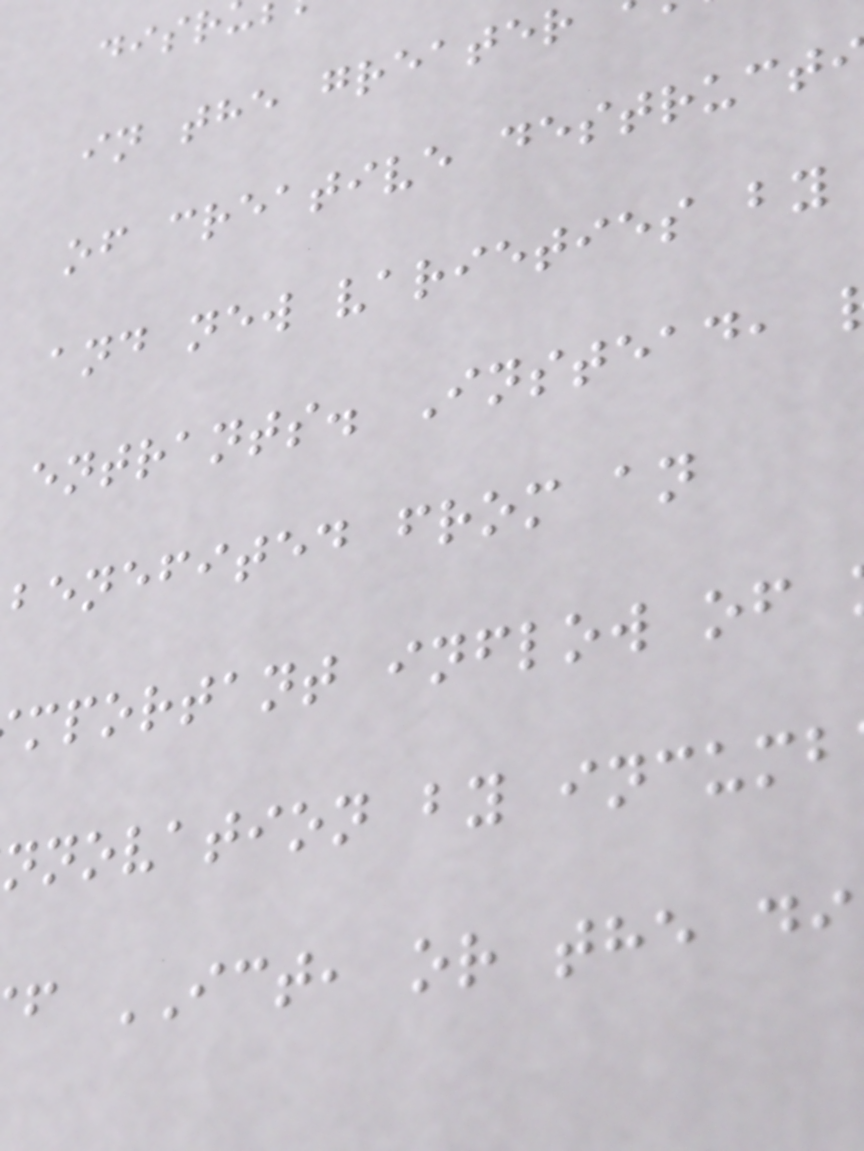in the greater
of creative destruct
and new varieties by
entrants. Instead,
benefited from an
mportant inflow of
nnovation by incumb
f ICT, or the di
